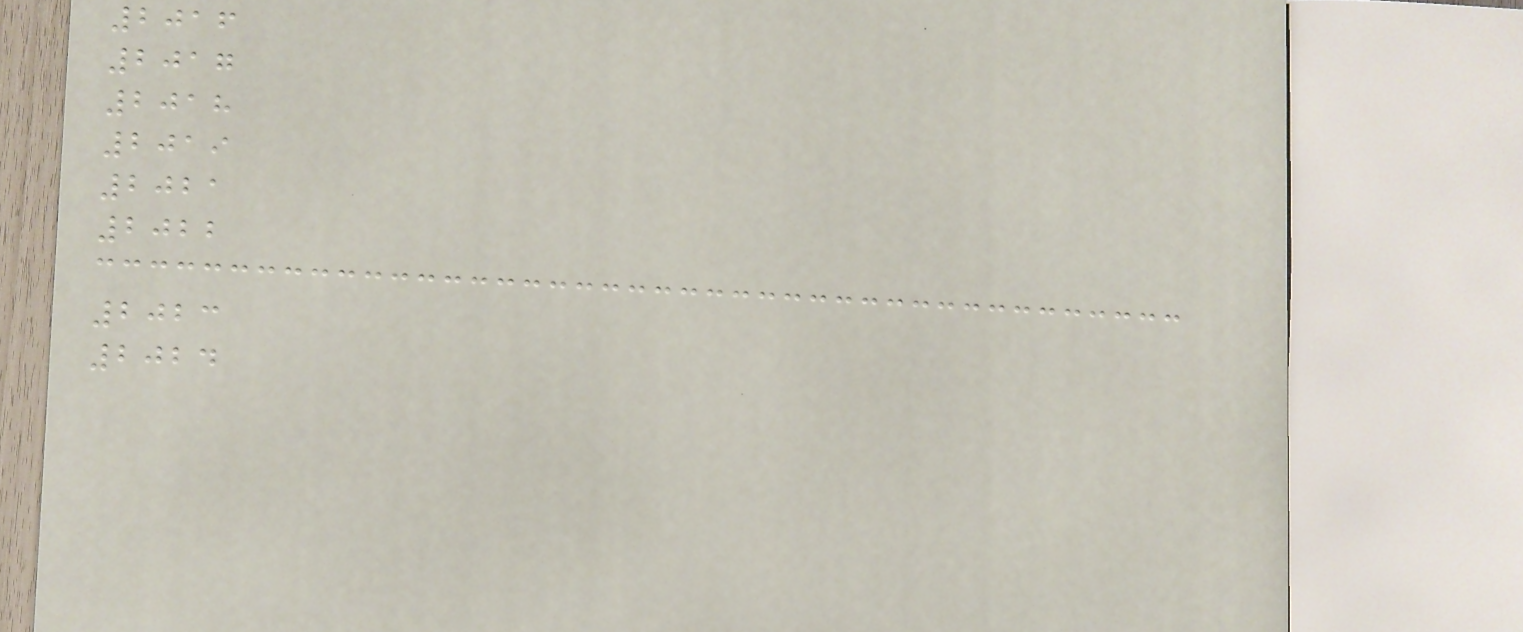2016
2017
2018
2019
2021
2022
2023
2024
